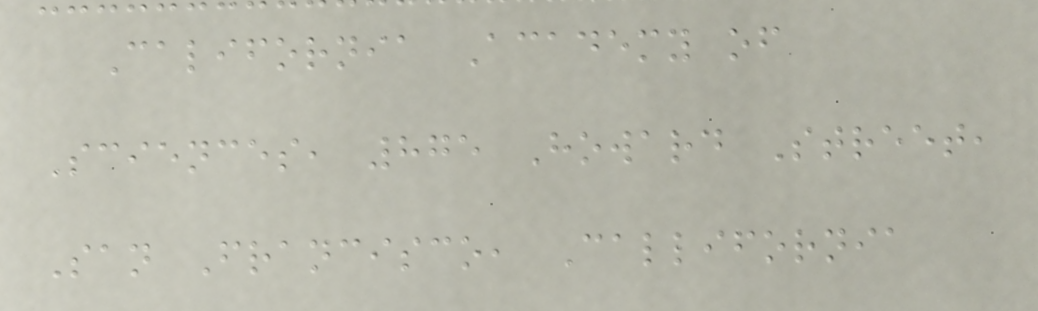California Academy of
Sciences, 875 Howard Street,
San Francisco, Callifornia
